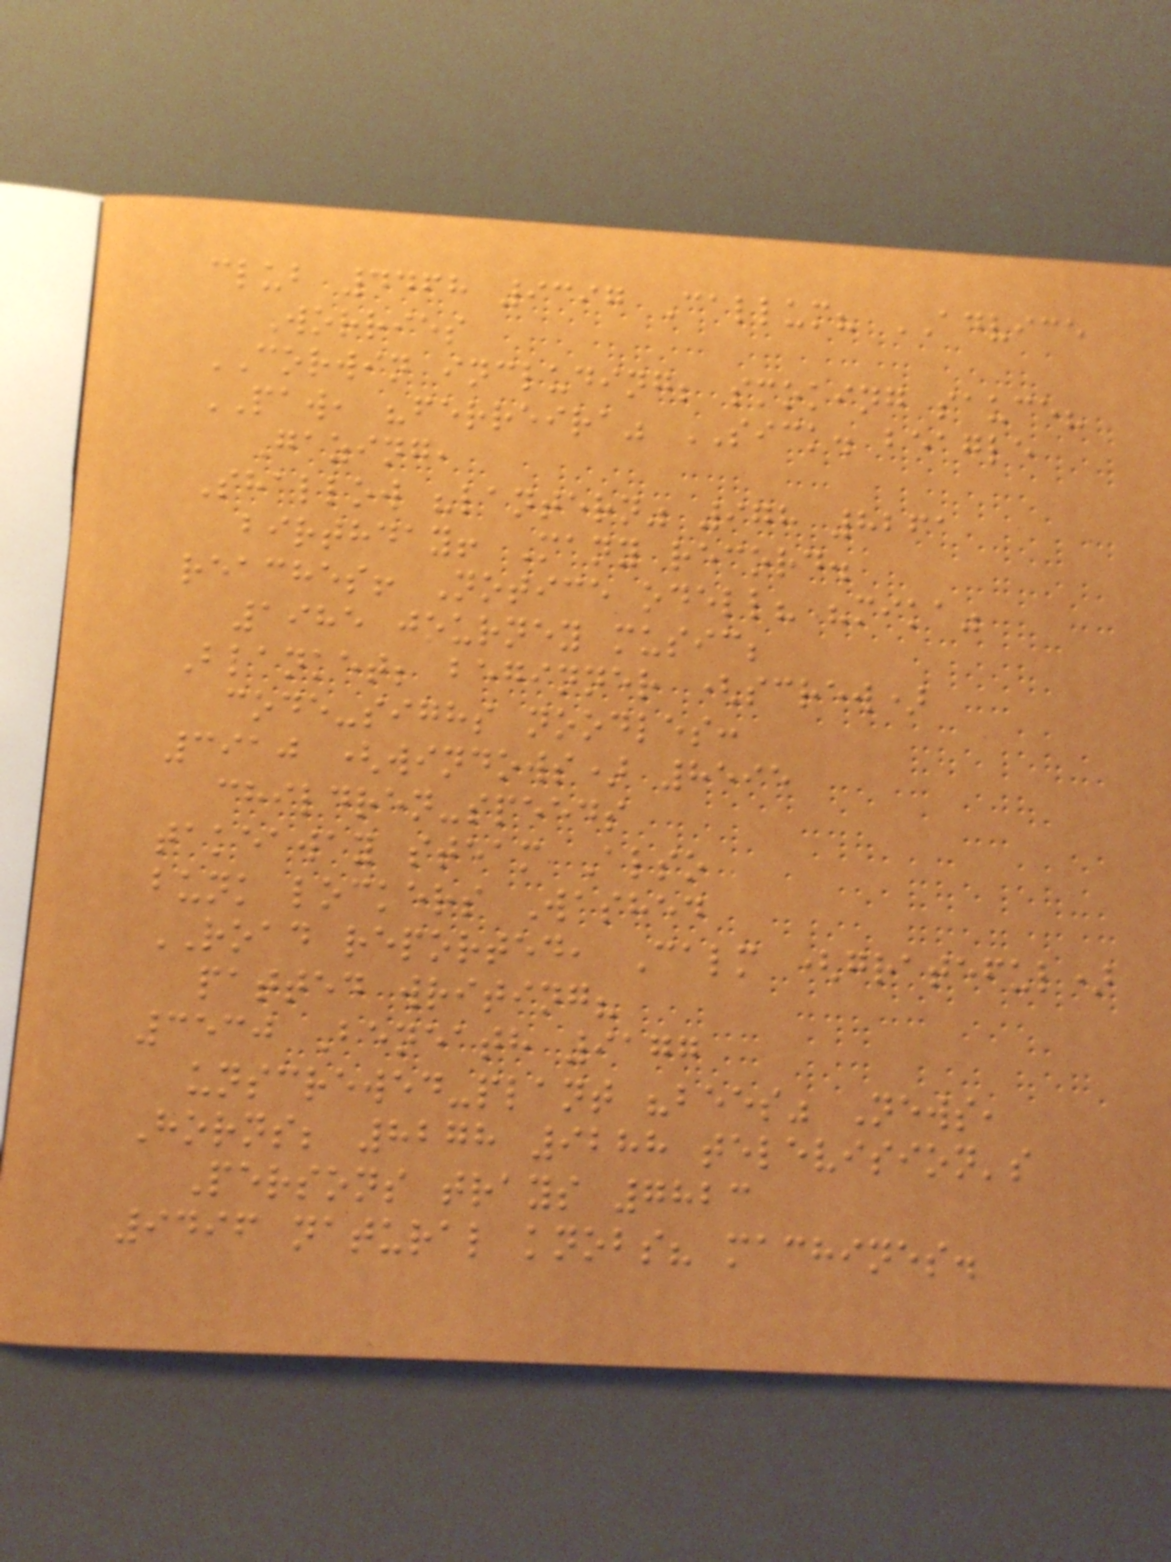club 4468 9397 Callum? ADVICE
Worries
CORWIN including; smoking sauce?
PAW, "ferreira" SICK. beagle
Gazing,
Shallow "lantern" 978 8261
birthday! Many record.
reaches! Notice odell? "mika"
1985 journey music;
Blanket; beginner (screw)
code-sighs noodles:
3910 (windows) 8595
children-speeds
takeaway steam Also
bunk lockers Washed
ROAD reported, Calm (grateful)
patted writing?
3530 Beneath 9177
unscrewed-plant "bees" News,
Horns; 8278 9288 television's
Persons trays 7823
9496 natural knobs? machines.
